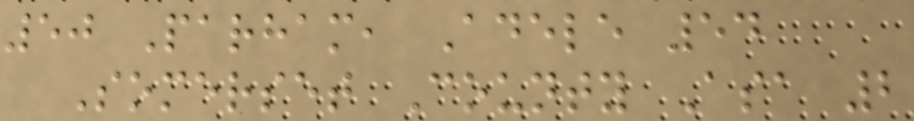50 Parham, Adele 54
Somerset County Asa 2
